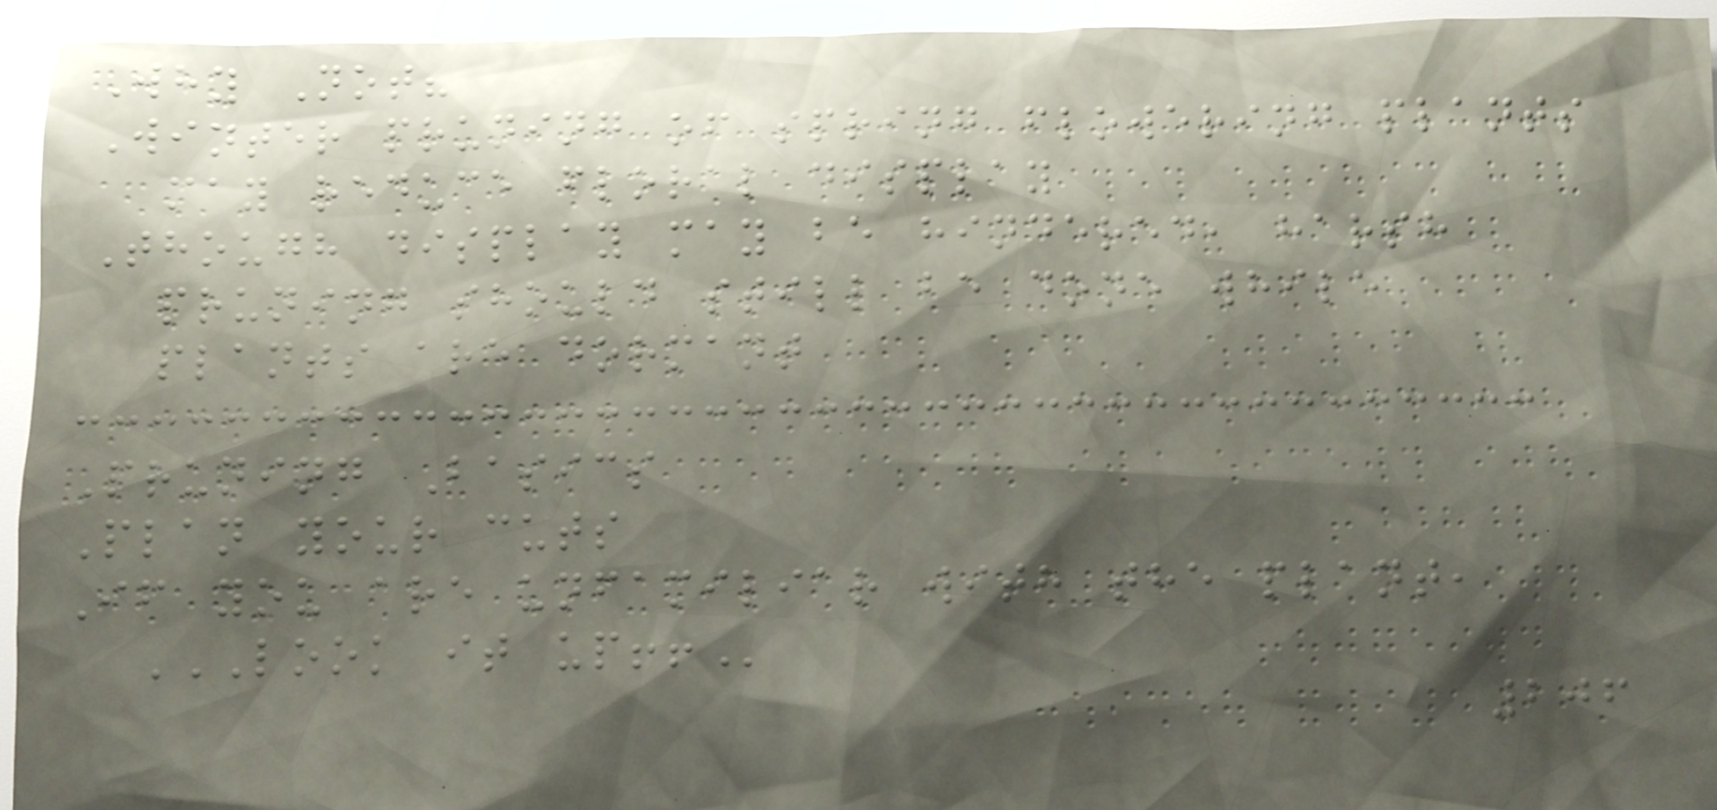Why Not?
Winter pruning of spring flowering plants
may reduce floral display
Though display may be hindered, harsh
pruning should still be done while
plants are dormant
Pruning Basics
Plan your cuts
If you are unfamiliar with the plant,
LOOK IT UP!!
206
